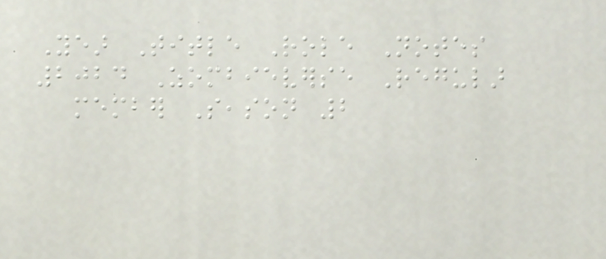Year Title Role Notes
2024 Zombieverse Regular
member Season 2
